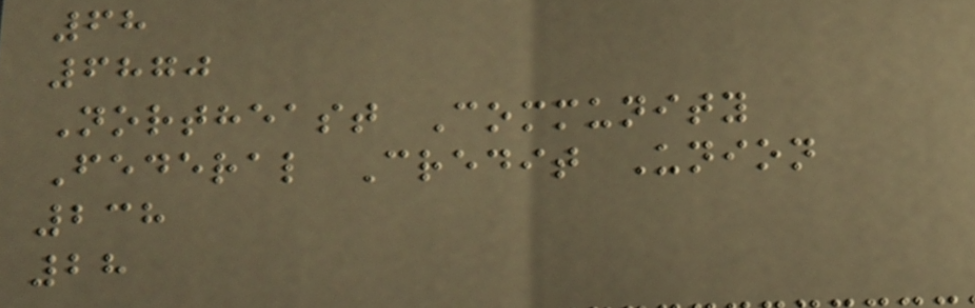68
6870
Northeast Community
Federal Credit Union
238
28
